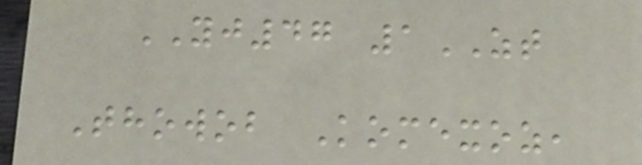YJ47 1ZT
Thowob Komexoz,
